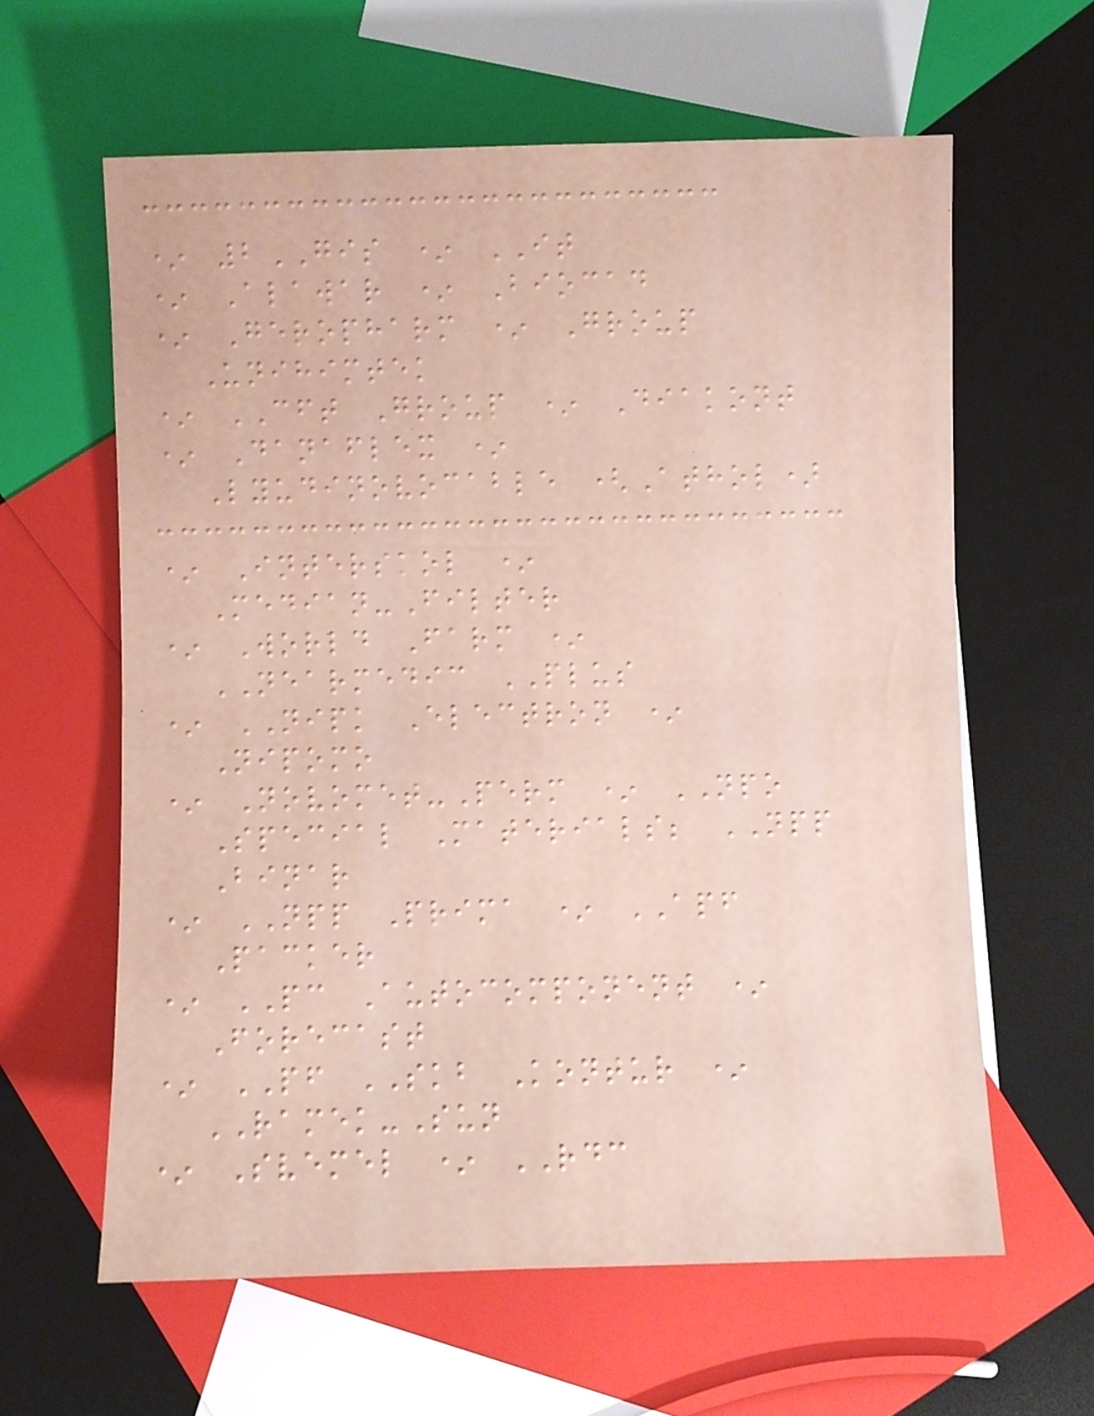* 2GIS * IT
* Alawar * Biocad
* Geropharm * Group
Unihimtek
* CFT Group * Diakont
* Danaflex *
Lyudinovocable (Athol)
* Interskol *
Median-Filter
* World Farm *
NEARMEDIC PLUS
* NIPK Electron *
Nipomo
* Novomet-Perm * NPO
Special Materials; NPP
Binar
* NPP Prima * APF
Packer
* PC Autocomponent *
Forecast
* PF SKB Kontur *
RAMEK-Sun
* Svemel * RDC
